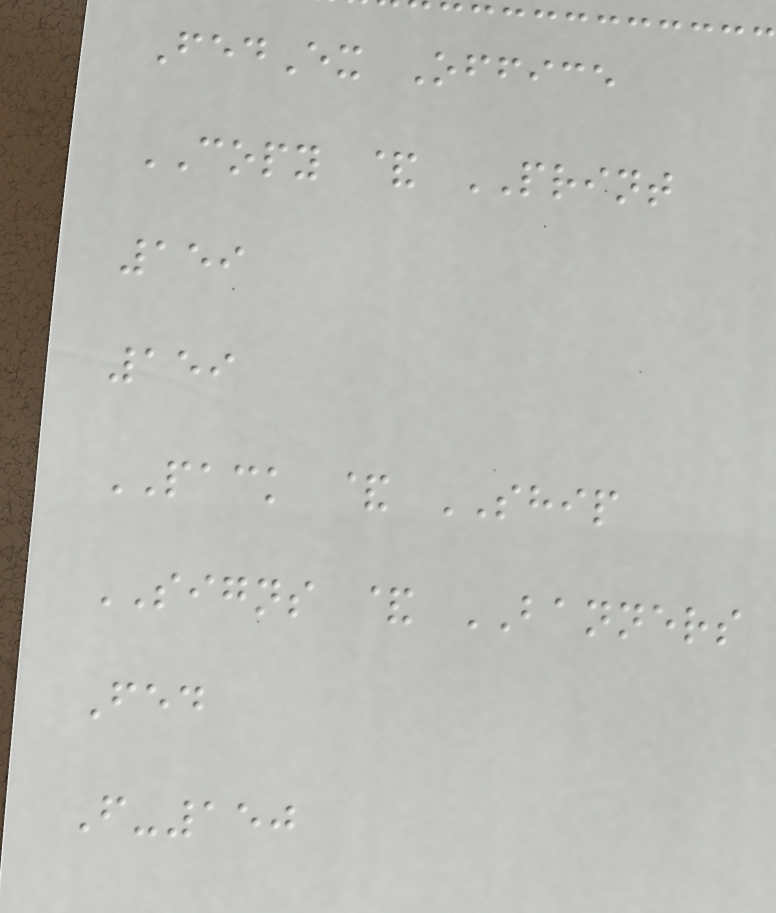FedEx Office
COPY & PRINT
159
159
PACK & SHIP
SIGNS & BANNERS
Fed
F-150
